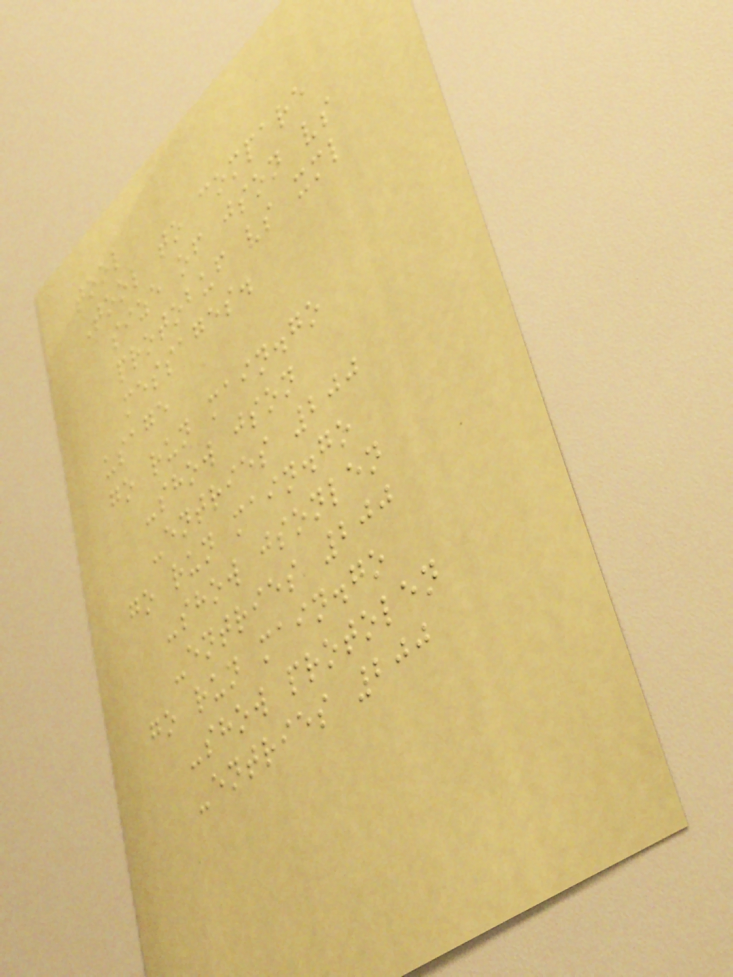tool
Tool to compare
size of json vs
protobuf vs xml
messages.
usage
go run main.go
-show json
-entries 200
go run main.go
-show jsonlen
-entries 200
go run main.go
-show protolen
-entries 200
